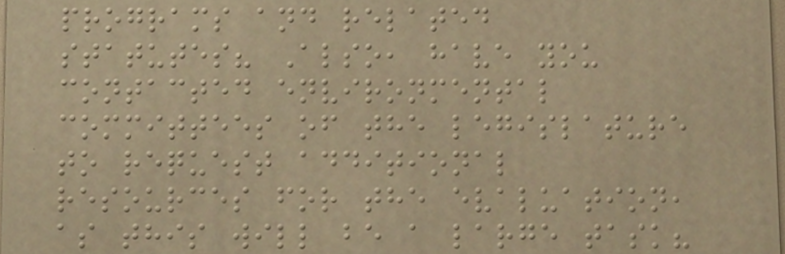programs and related
statutes? Also, have you
contacted environmental
committees of the legislature
to request additional
resources for the evaluation,
as this will be a large task?
